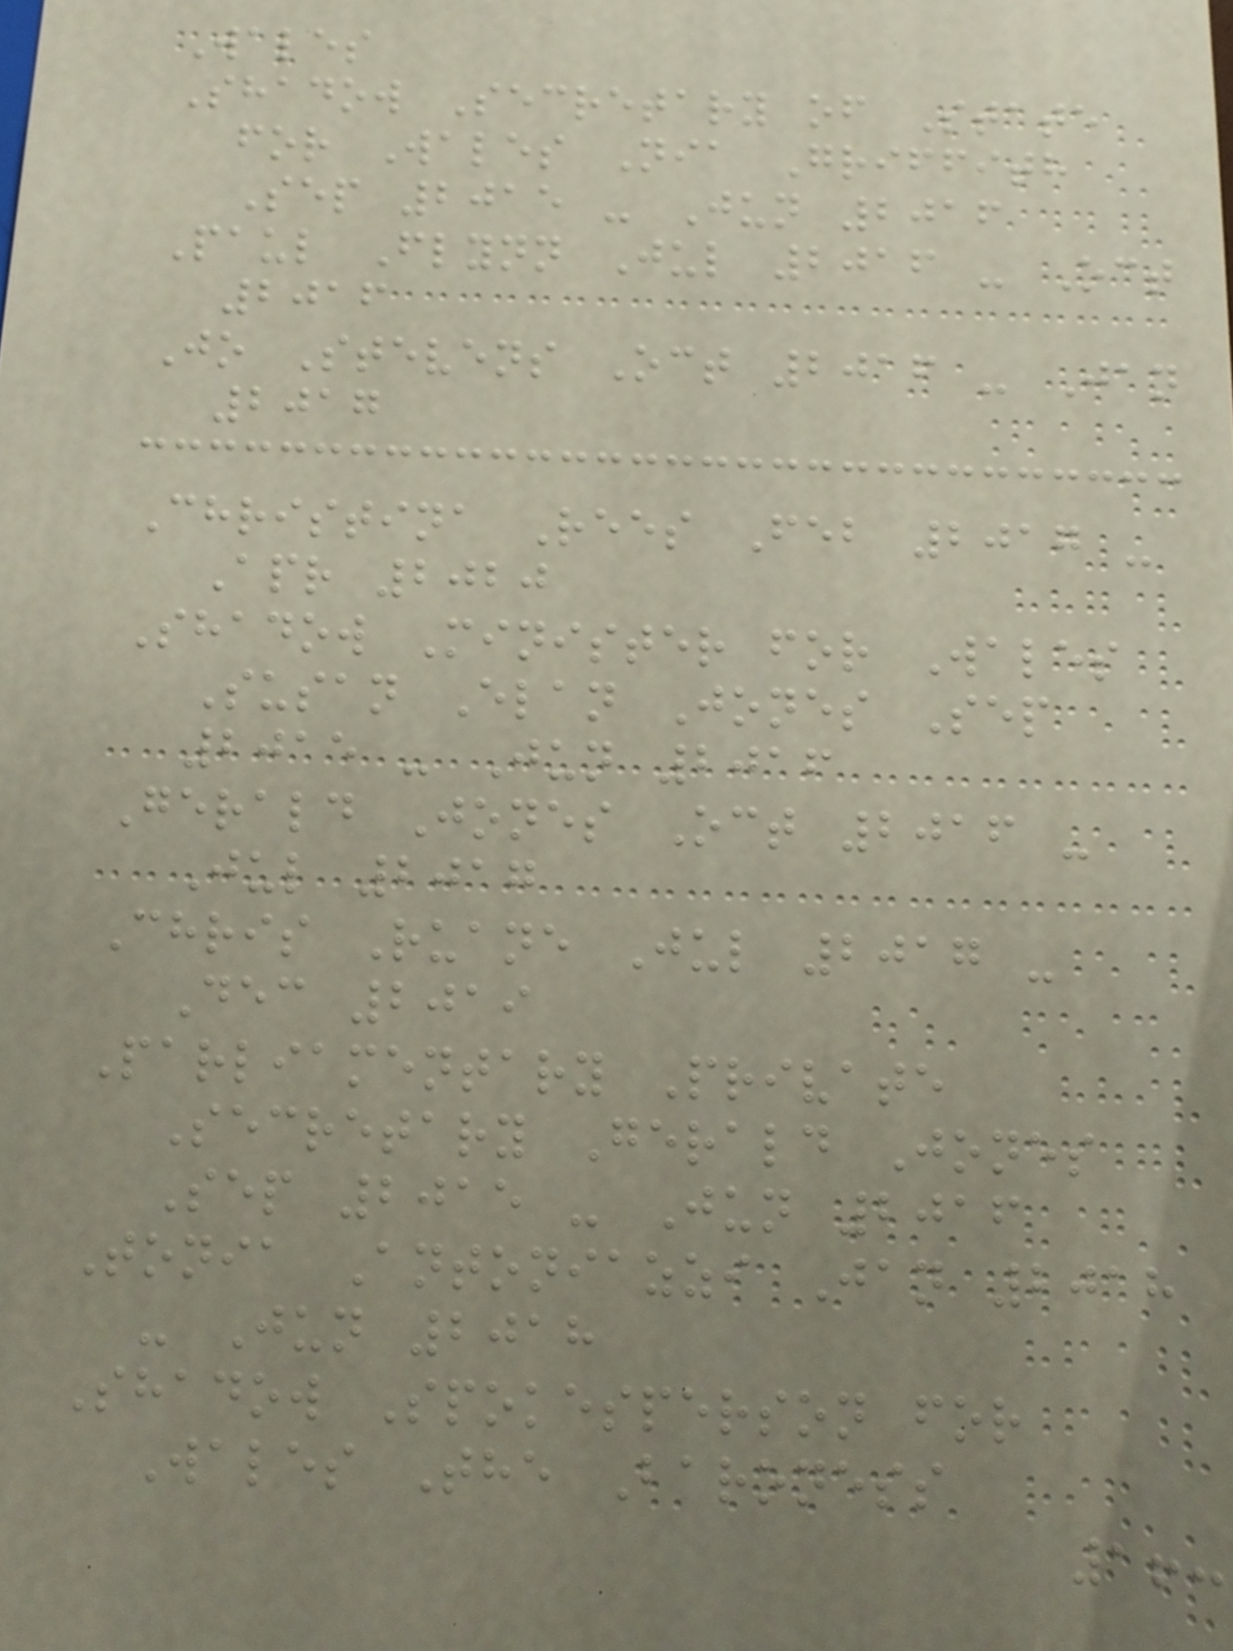Wales
Shadow Secretary of State
for Wales Nia Griffith
Sep 2015 - Jun 2016
Paul Flynn Jul 2016 - Oct
2016
Jo Stevens Oct 2016 - Jan
2017
Christina Rees Feb 2017 -
Apr 2020
Shadow Minister for Wales
Susan Elan Jones Sep
2015 - Jun 2016
Gerald Jones Oct 2016 -
Jul 2017
Chris Ruane Jul 2017 -
Dec 2019
Parliamentary Private
Secretary Gerald Jones
Sep 2015 - Jun 2016
Tonia Antoniazzi Jan 2018
- Jun 2018
Shadow Spokesperson for
Wales The Baroness
163
